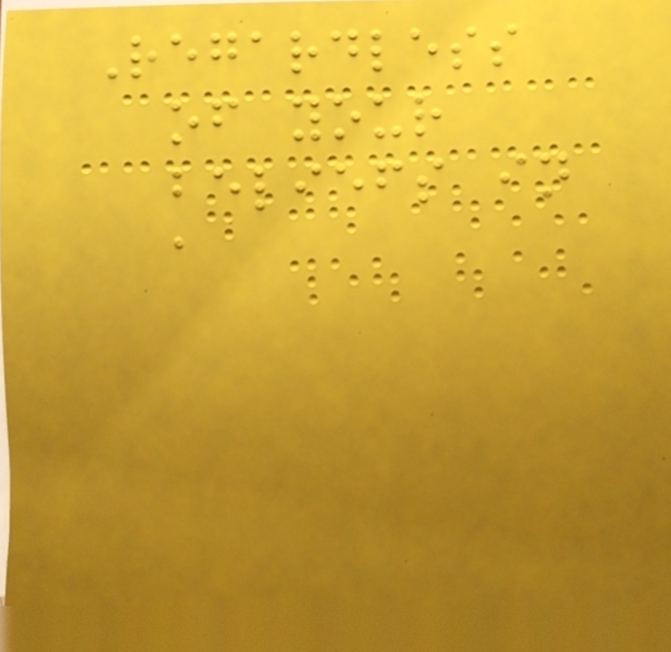Regardless
of your
beliefs in
a
